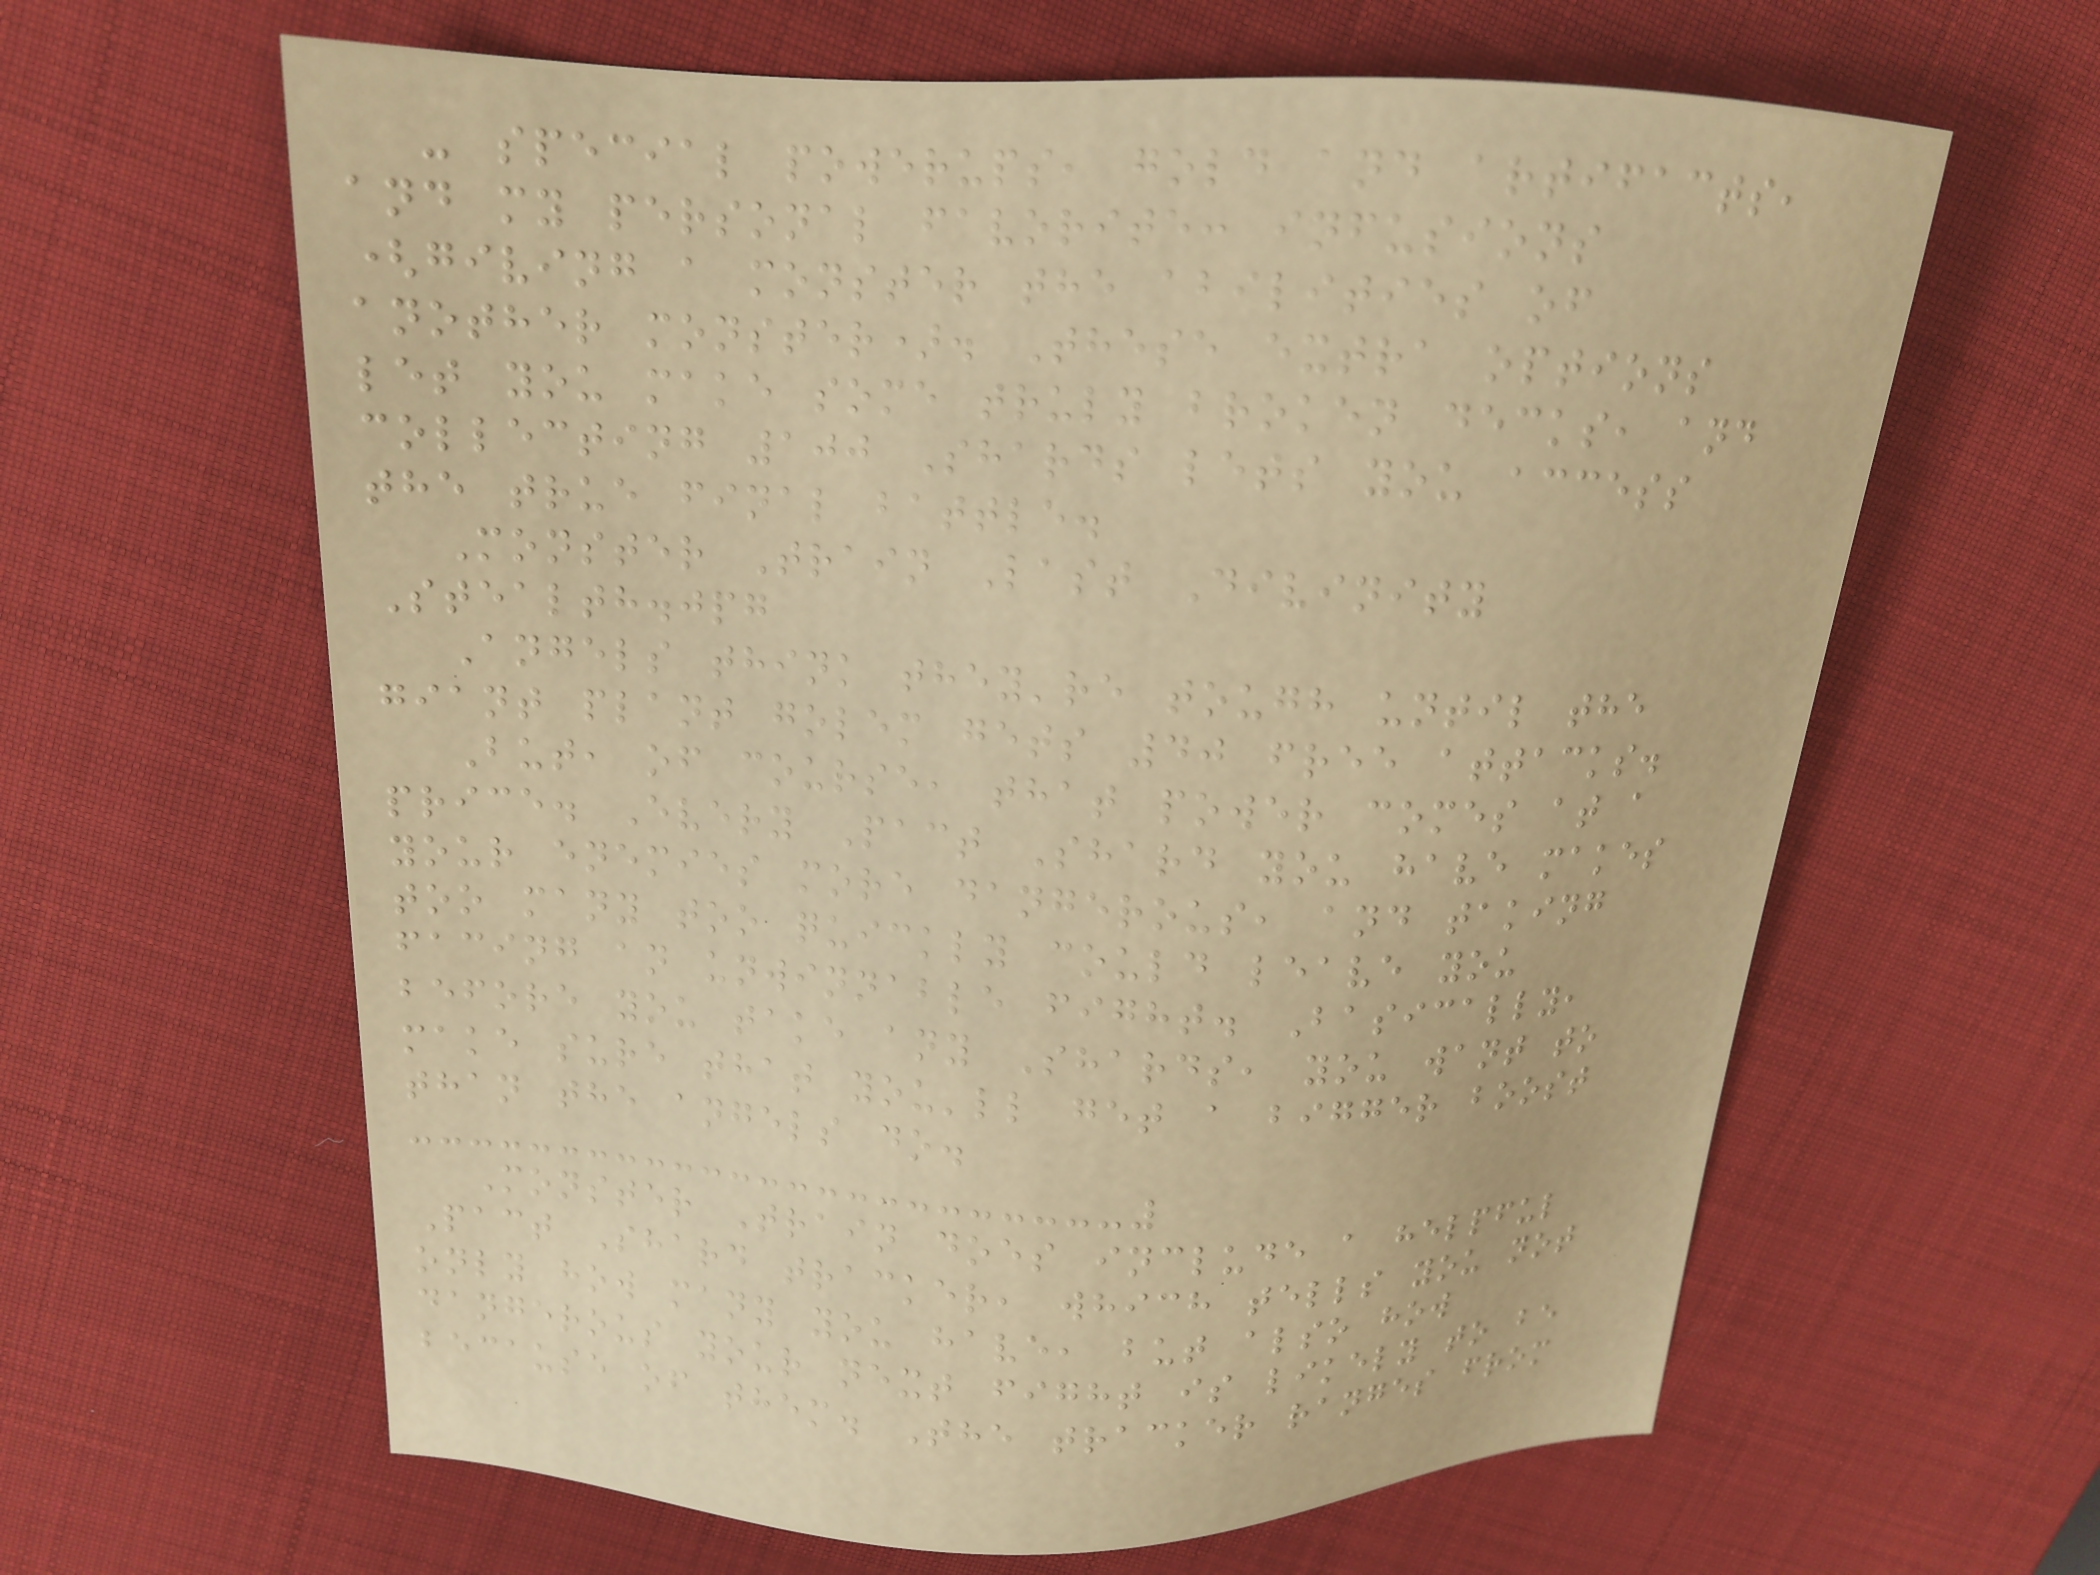- special powerups, gold and artifacts,
and my personal favorite: infusions
(giving a monster the abilities of
another monster). These extra options
let you make some truly broken decks, and
collecting 100 Shards lets you access
the true final battle.
Monster Train Last Divinity
Stealth.jpg
Angels think they're tough until the
giant plant golem gets 40 free attacks.
But, of course, that power comes at a
price. Every Pact Shard you have makes
your enemies more dangerous, and taking
too many too quickly could leave you
facing an unwinnable fight. Basically,
before you take any Shards, you want to
make sure that you'll get a bigger boost
than the angels do.
Monster Train does include a helpful
Pact Shard tracker, which tells you not
only how many you have, but also how
dangerous your next fight is likely to be
because of them. The tracker ranges from
